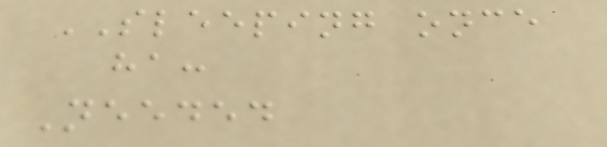SLEEPING once
ha:
Needed
